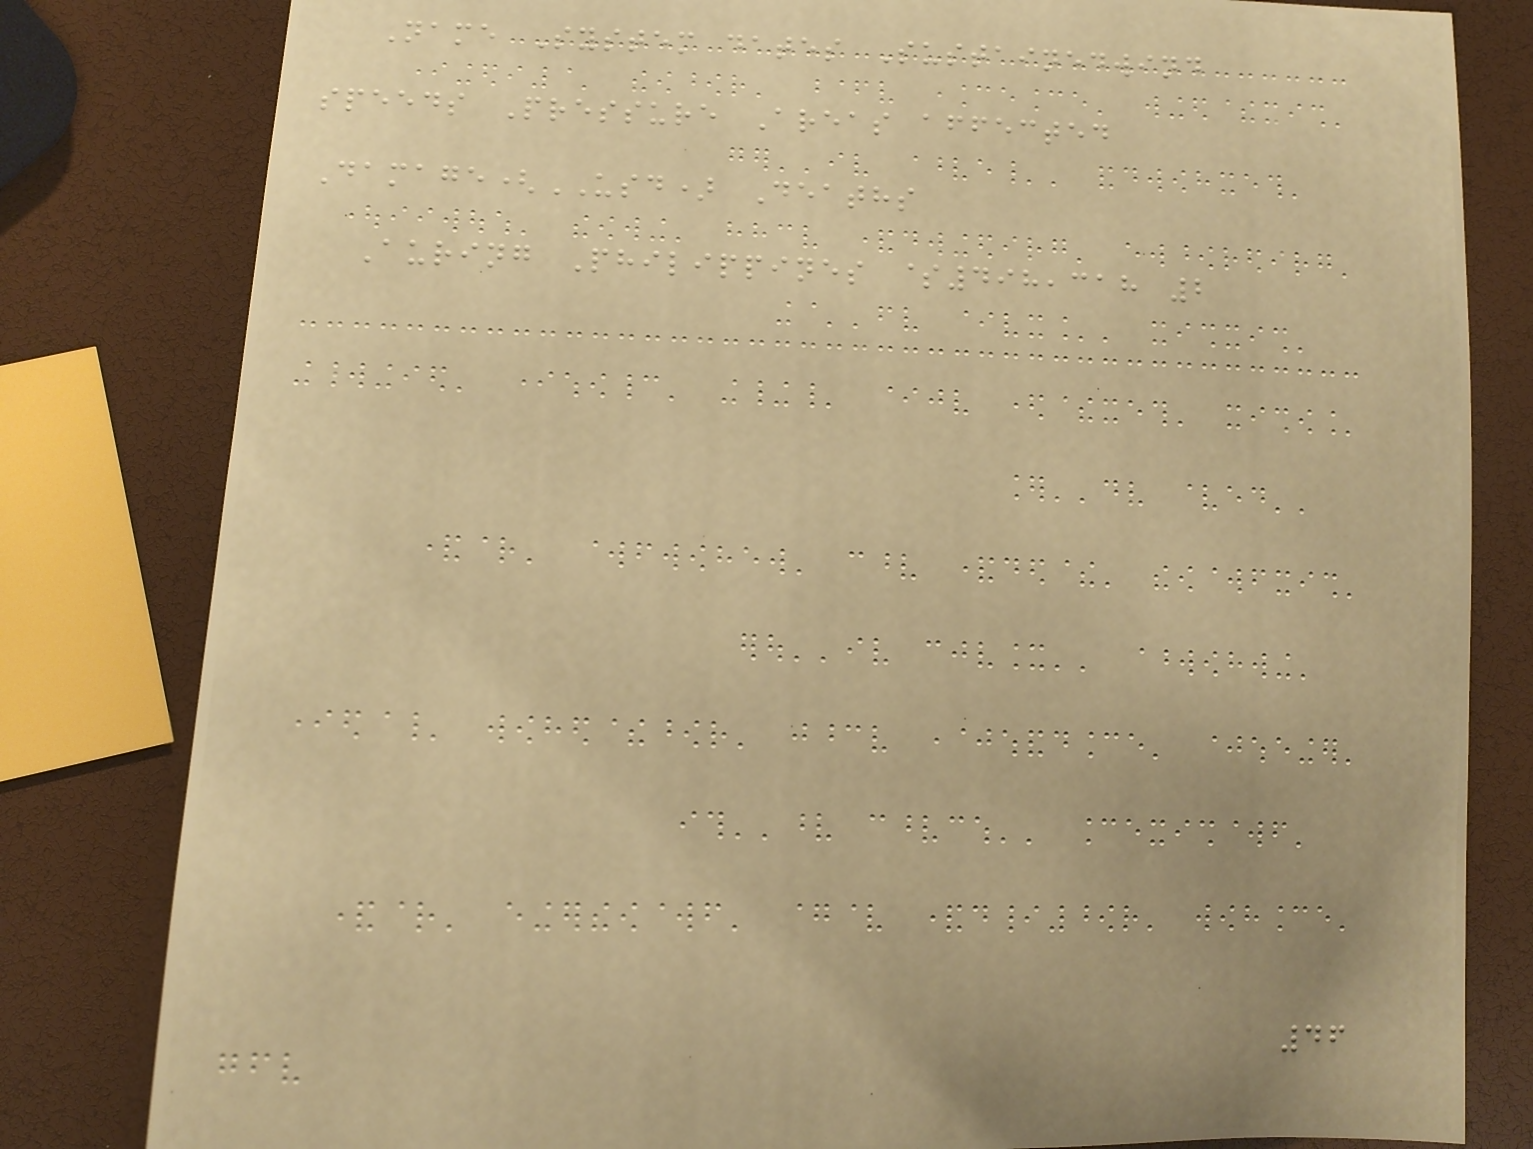Name System dates Sustainedwind
speeds Pressure Areas affected
Damage(USD) Deaths
Auring Philippines $498,318 2
46
